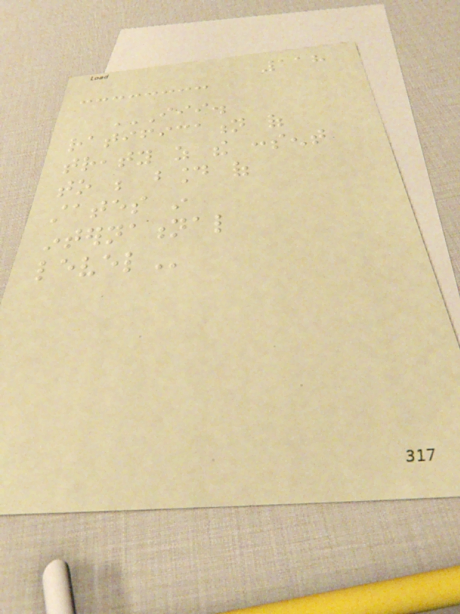118
III.
RATIFICATION OF
TREATY AS THE CONSENT
TO BE BOUND OF
STATES IN
INTERNATIONAL
LEVEL
